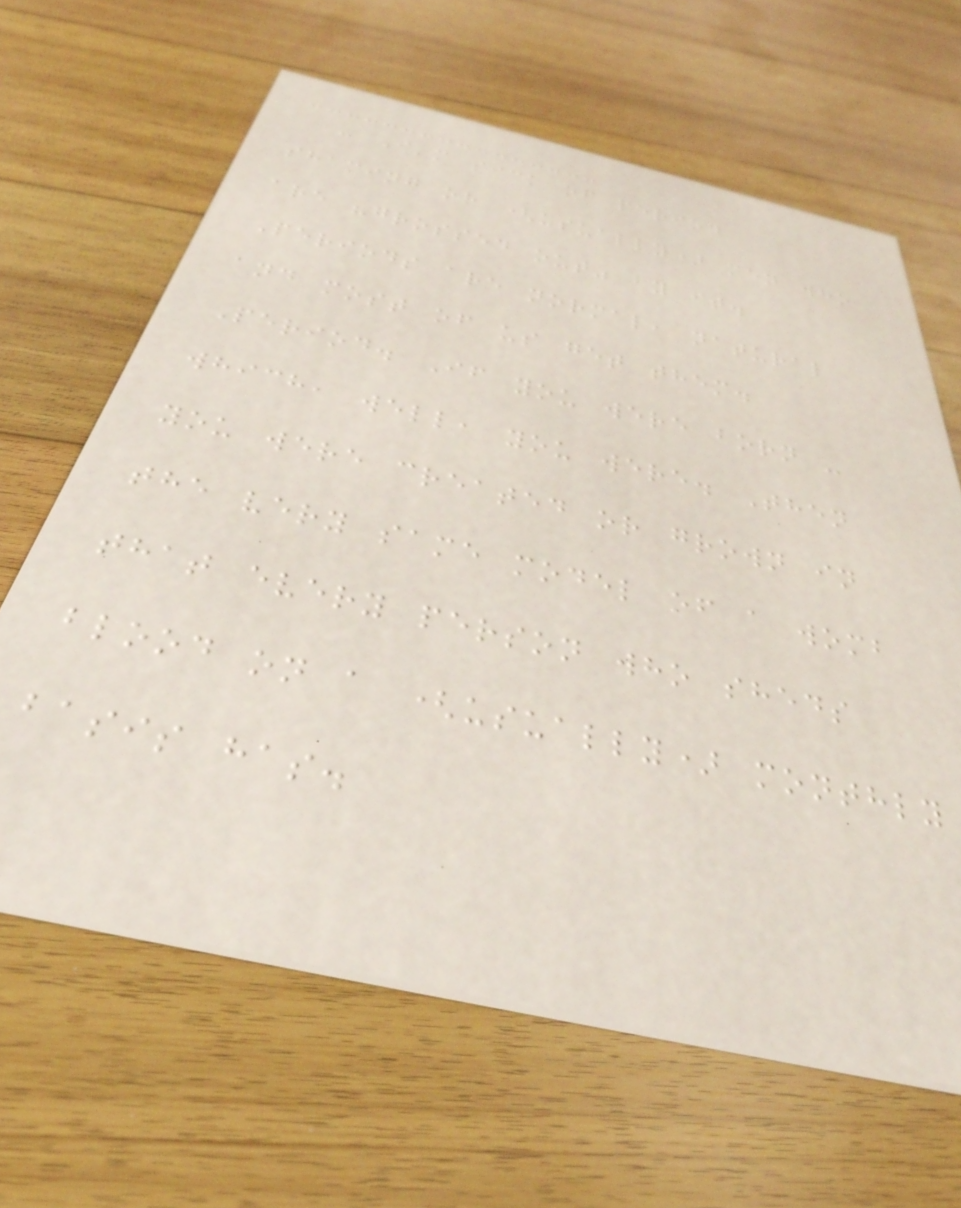- I'm sick of period
shaming or (usually) men who
are "grossed out" by it.
Periods are normal, natural
and most of us get them.
Period. If you were born -
which, well, you were. Then
you were created or grown in
the very same model of a womb
that every person who sheds
blood on a (usually) monthly
basis has.
